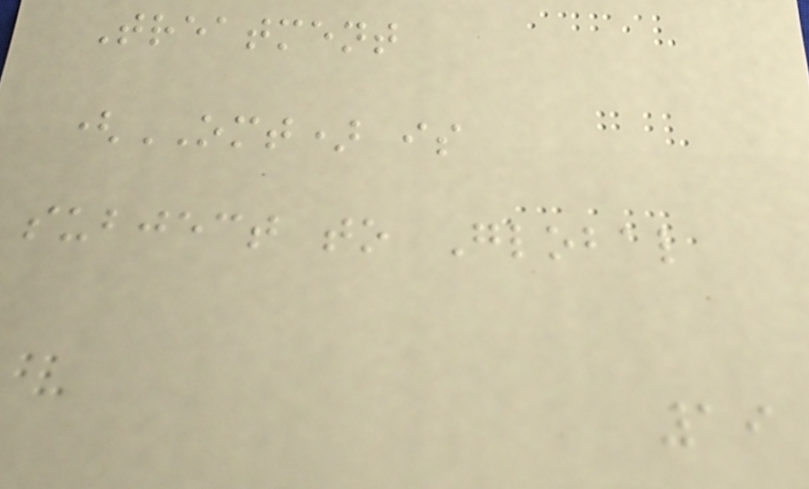Treatment
(OMT) is
subject to Global
19
